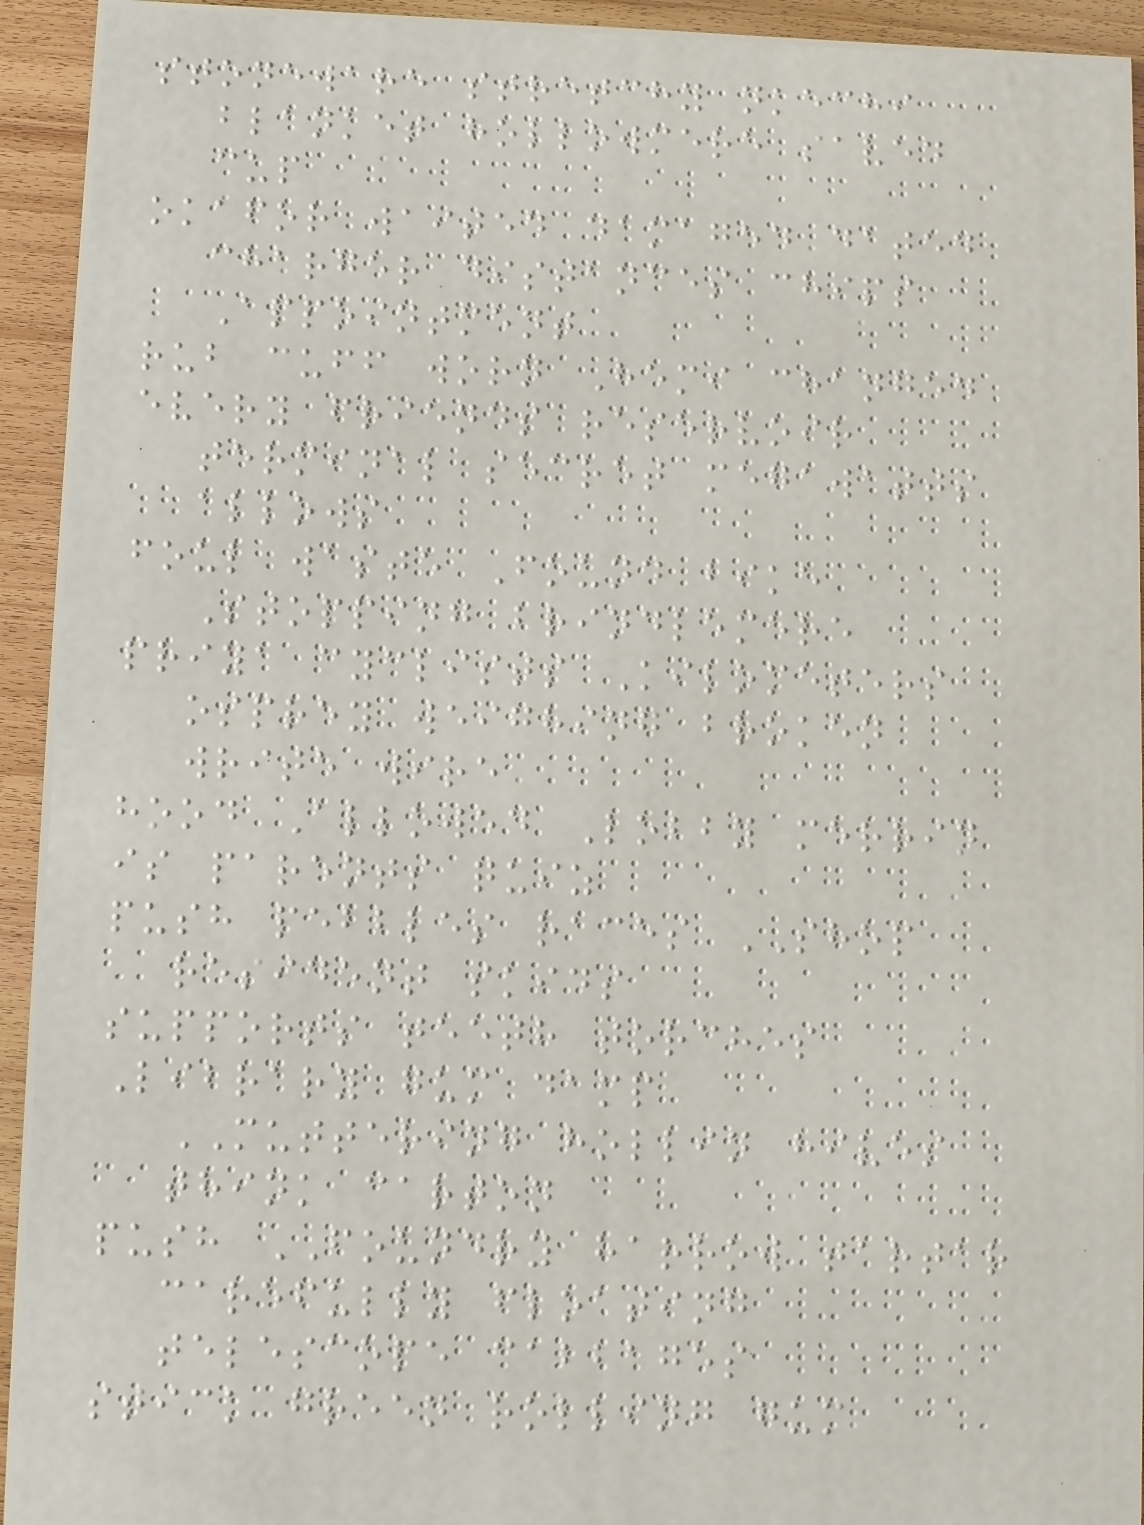stoneware stretchy nkechi
blanket hollowmere saved
cup
okafor waited damaged dated
charger distances chips
Appointment
rub cuff worn Hemi changed
every friends reservoir
terminal secret megawatts
allows
foul waste Found bike
Stopping brindlemere
priya cyclists Kilometers
osprey weighing broken
write wire
hood Allowed Lobby merrin
is parents quiz
push pebbles races SHOP
resident skids
supports teeth torches
Library gum damp
MUTTERING hollin hives
think carton
push FOUNDRY harrow tartar
carefully floating
telescope cabbages
stick green rolling gum
